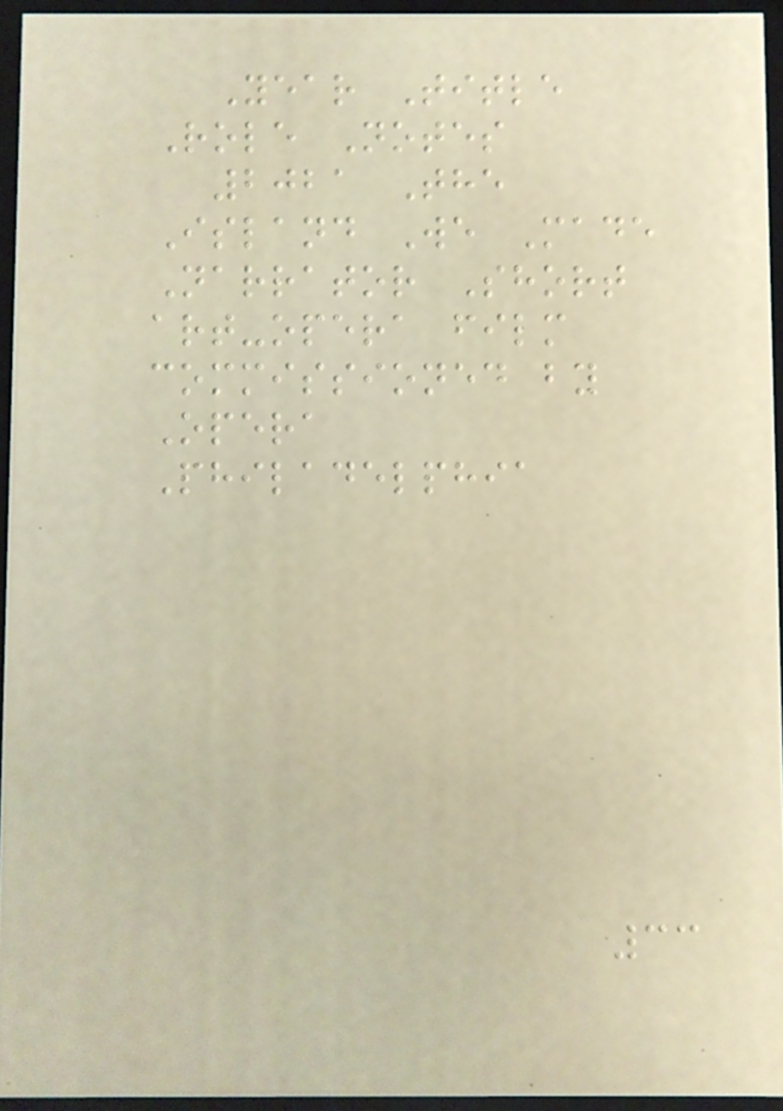Year Title
Role Notes
2021 The
Island We Made
Narrator Short
art-opera film
commissioned by
Opera
Philadelphia
33
